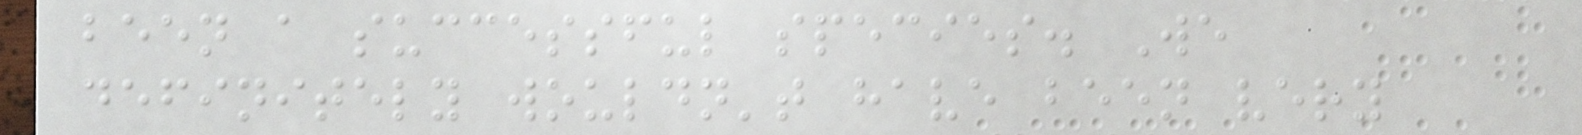been a successful species. We
definitely wouldn't have been very
